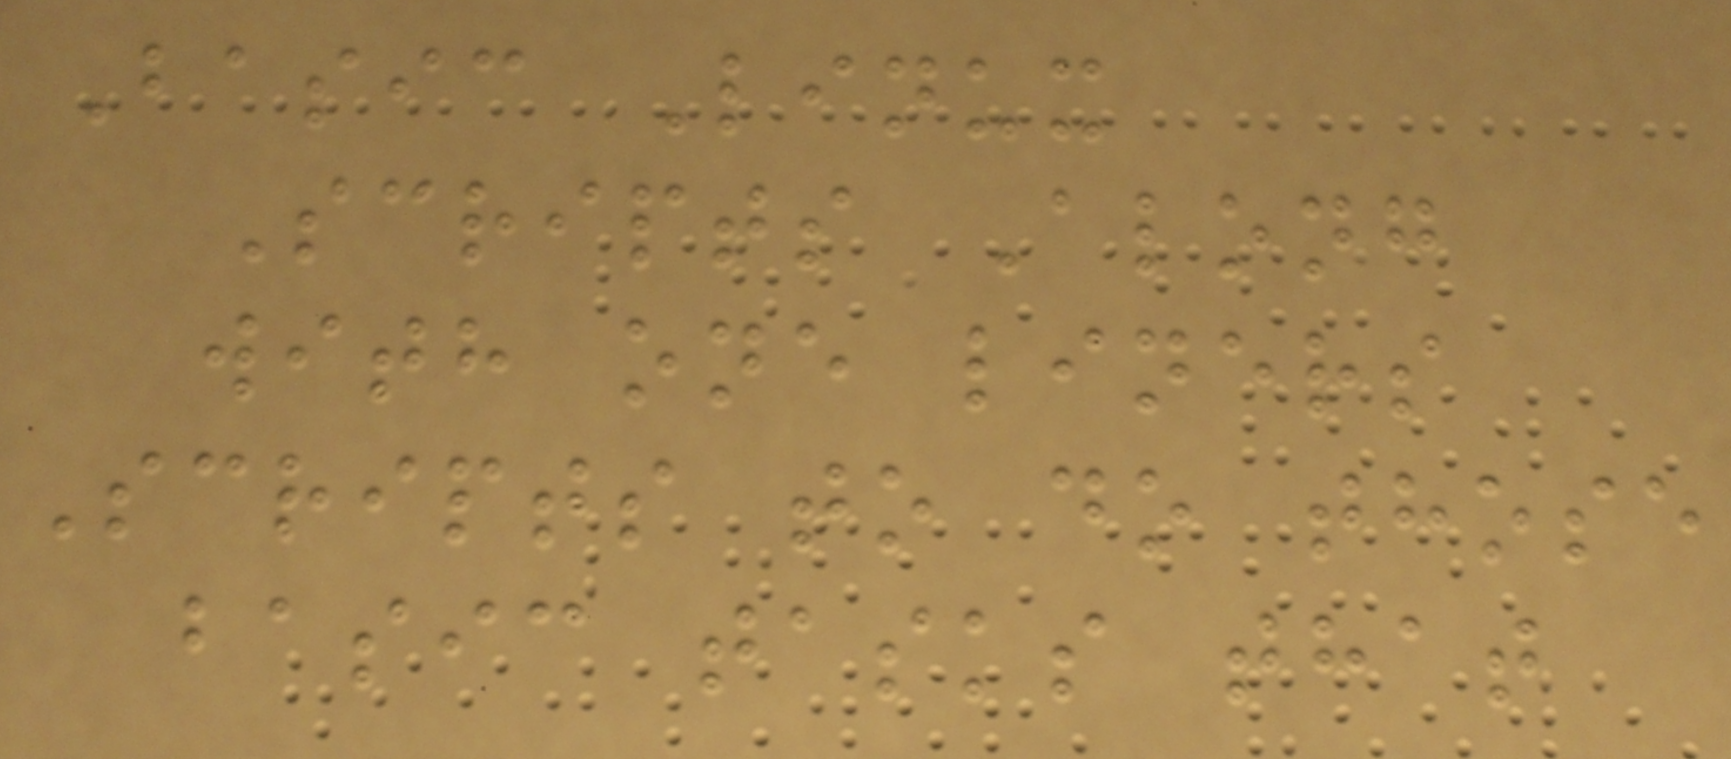Basic Linux
Scripts Along
with one liners
Scripts to do those
basic tasks that
